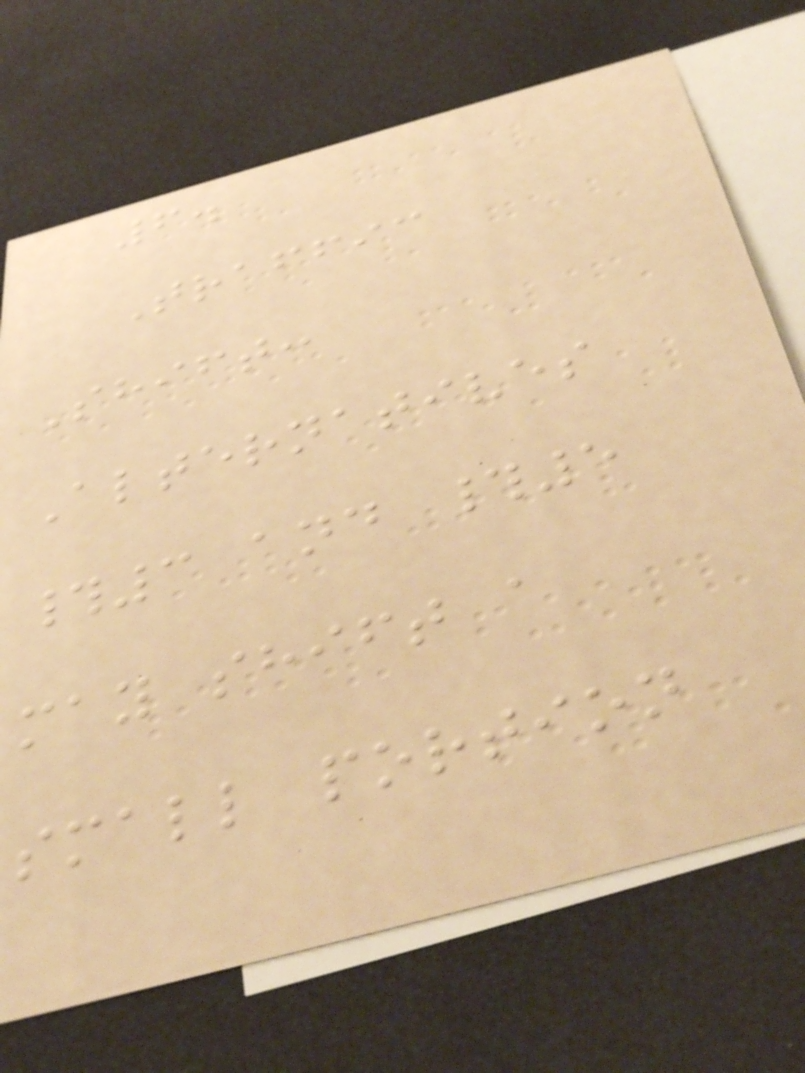6.
Traffic
Shift:
Alternatives
#3 and #5
may shift a
small portion
